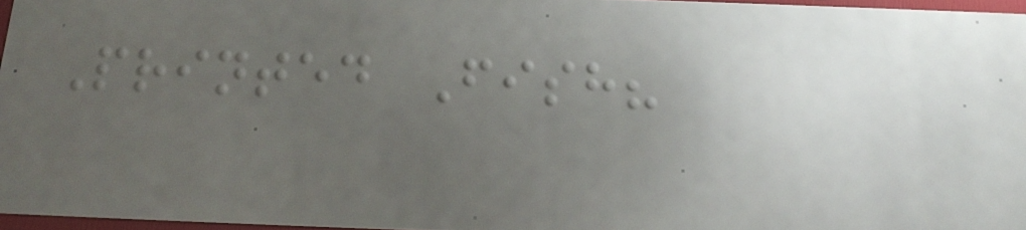Printed Fish?
